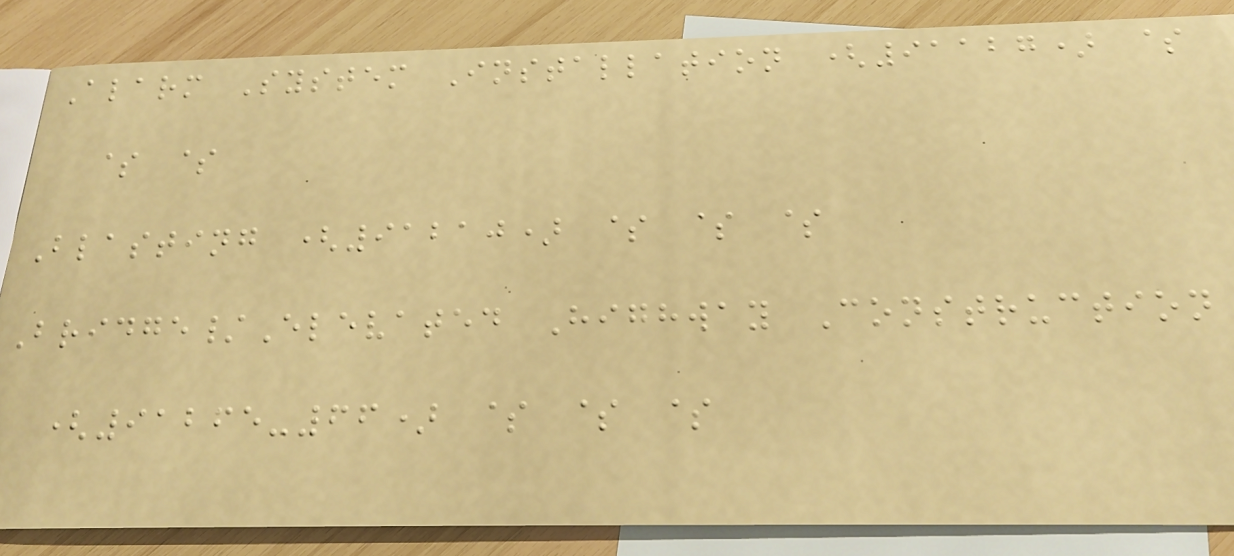Alarm System Installation (91127) $
$ $
Blasting (91210) $ $ $
Bridge/Elevated Highway Construction
(91265-66) $ $ $
